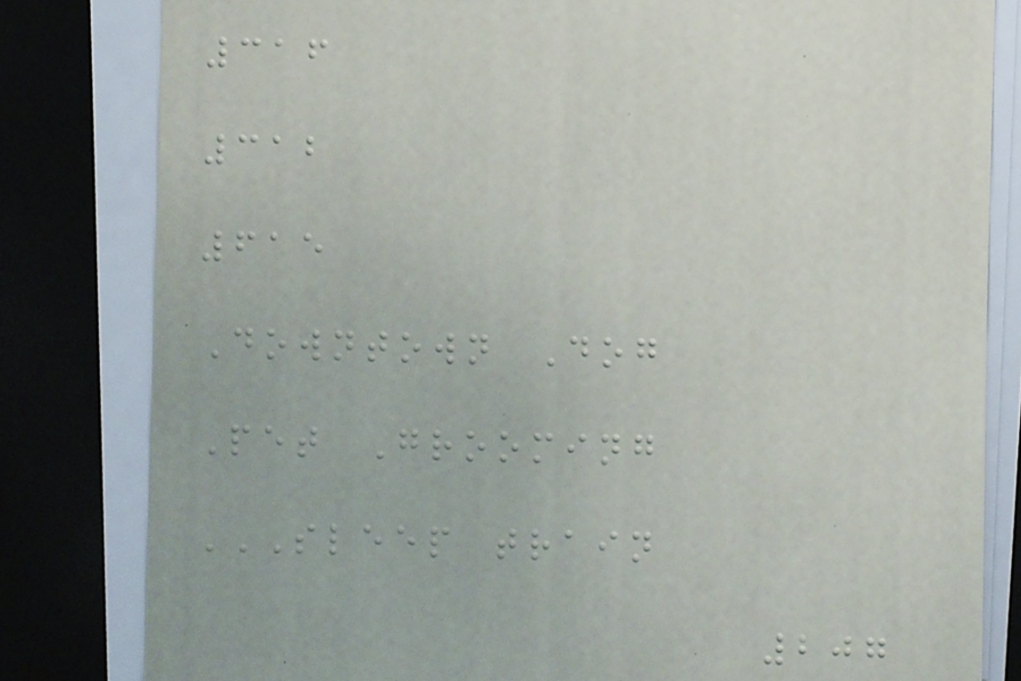316
312
615
Downtown Dog
Pet Grooming
SLEEP TRAIN
207
